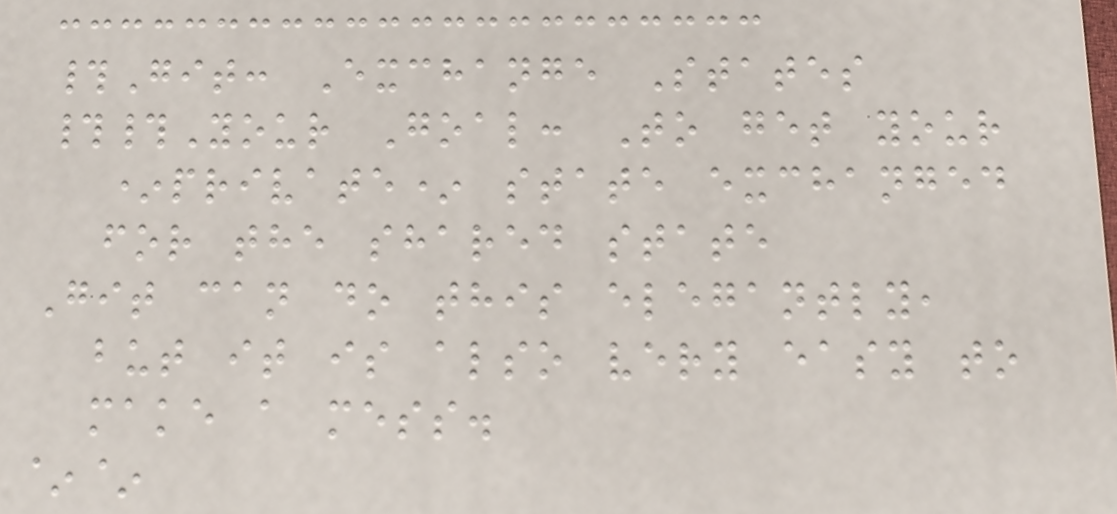#Git: Exchange States
##Your Goal: To get your
*private* state exchanged
for the shared state
Git can do this elegantly,
but it is also very easy to
make a mess.
~~
